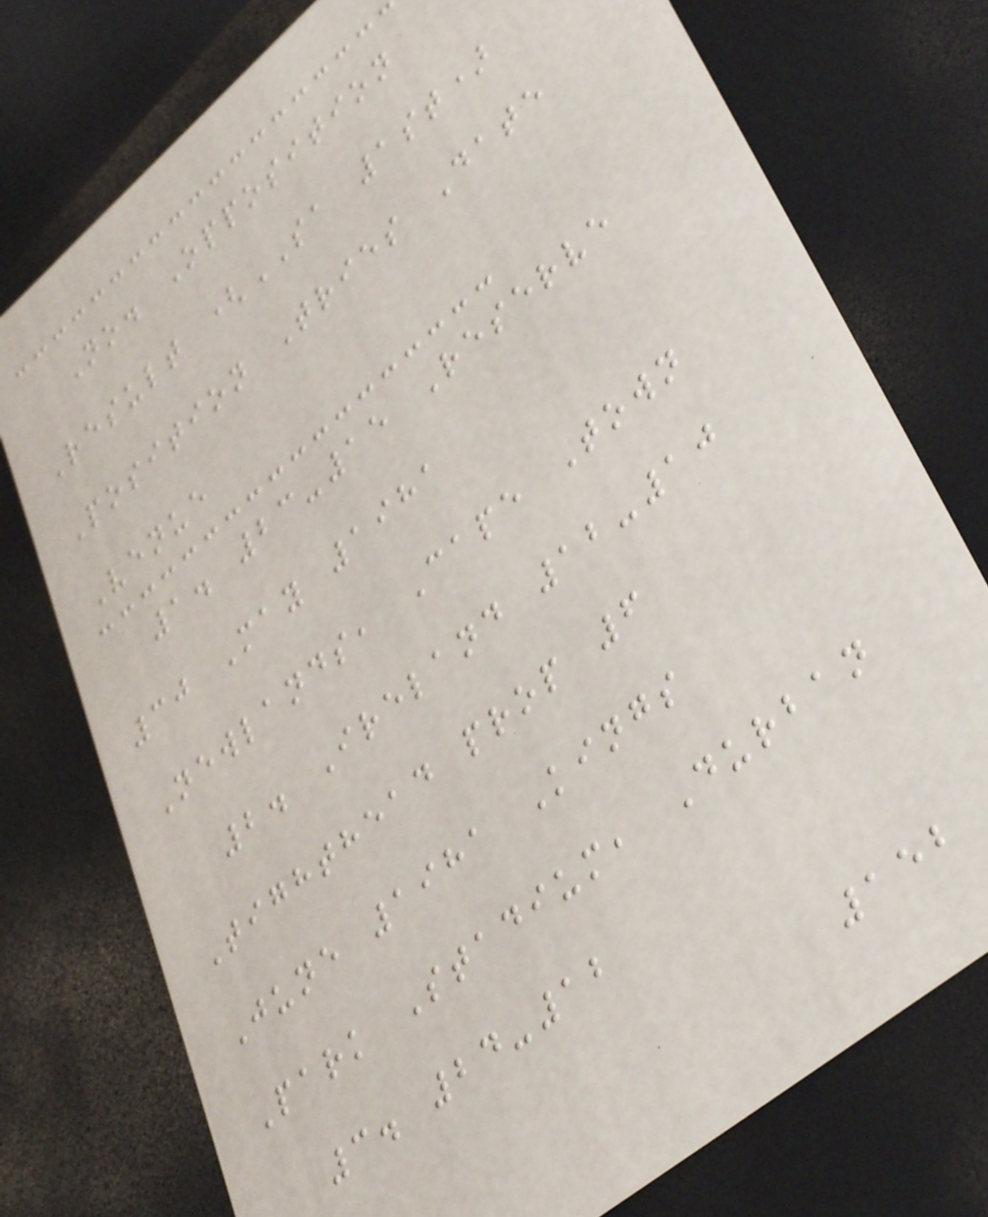No. Opposition
Result (SA 1st)
Position Tries Date
Venue
1. 23-15 Reserve
30 May 1981
Newlands, Cape Town
2. Ireland 12-10
Tighthead prop 6
June 1981 Kings
Park Stadium, Durban
3. 24-12
152
